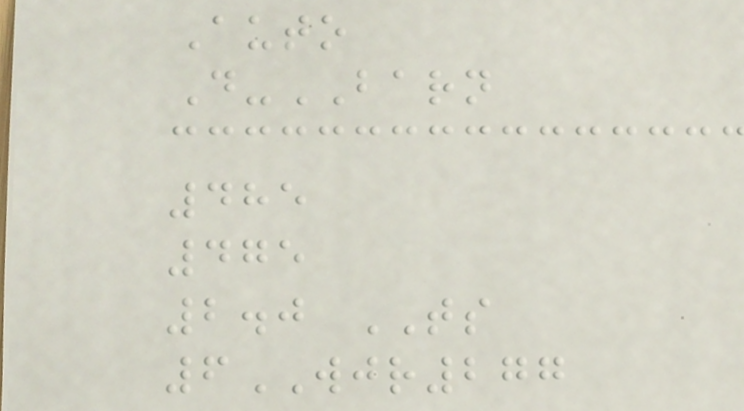Auto
D-BARN
485
475
2.0 TS
6WJR277
